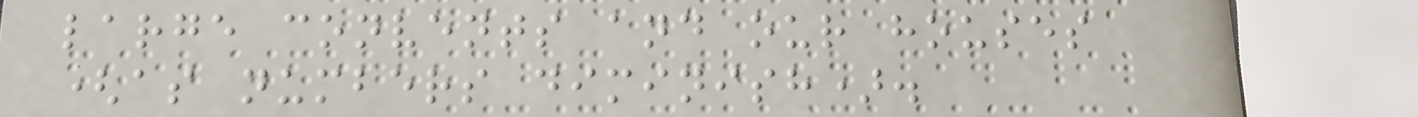large convents and our houses
(as numbers diminish).
